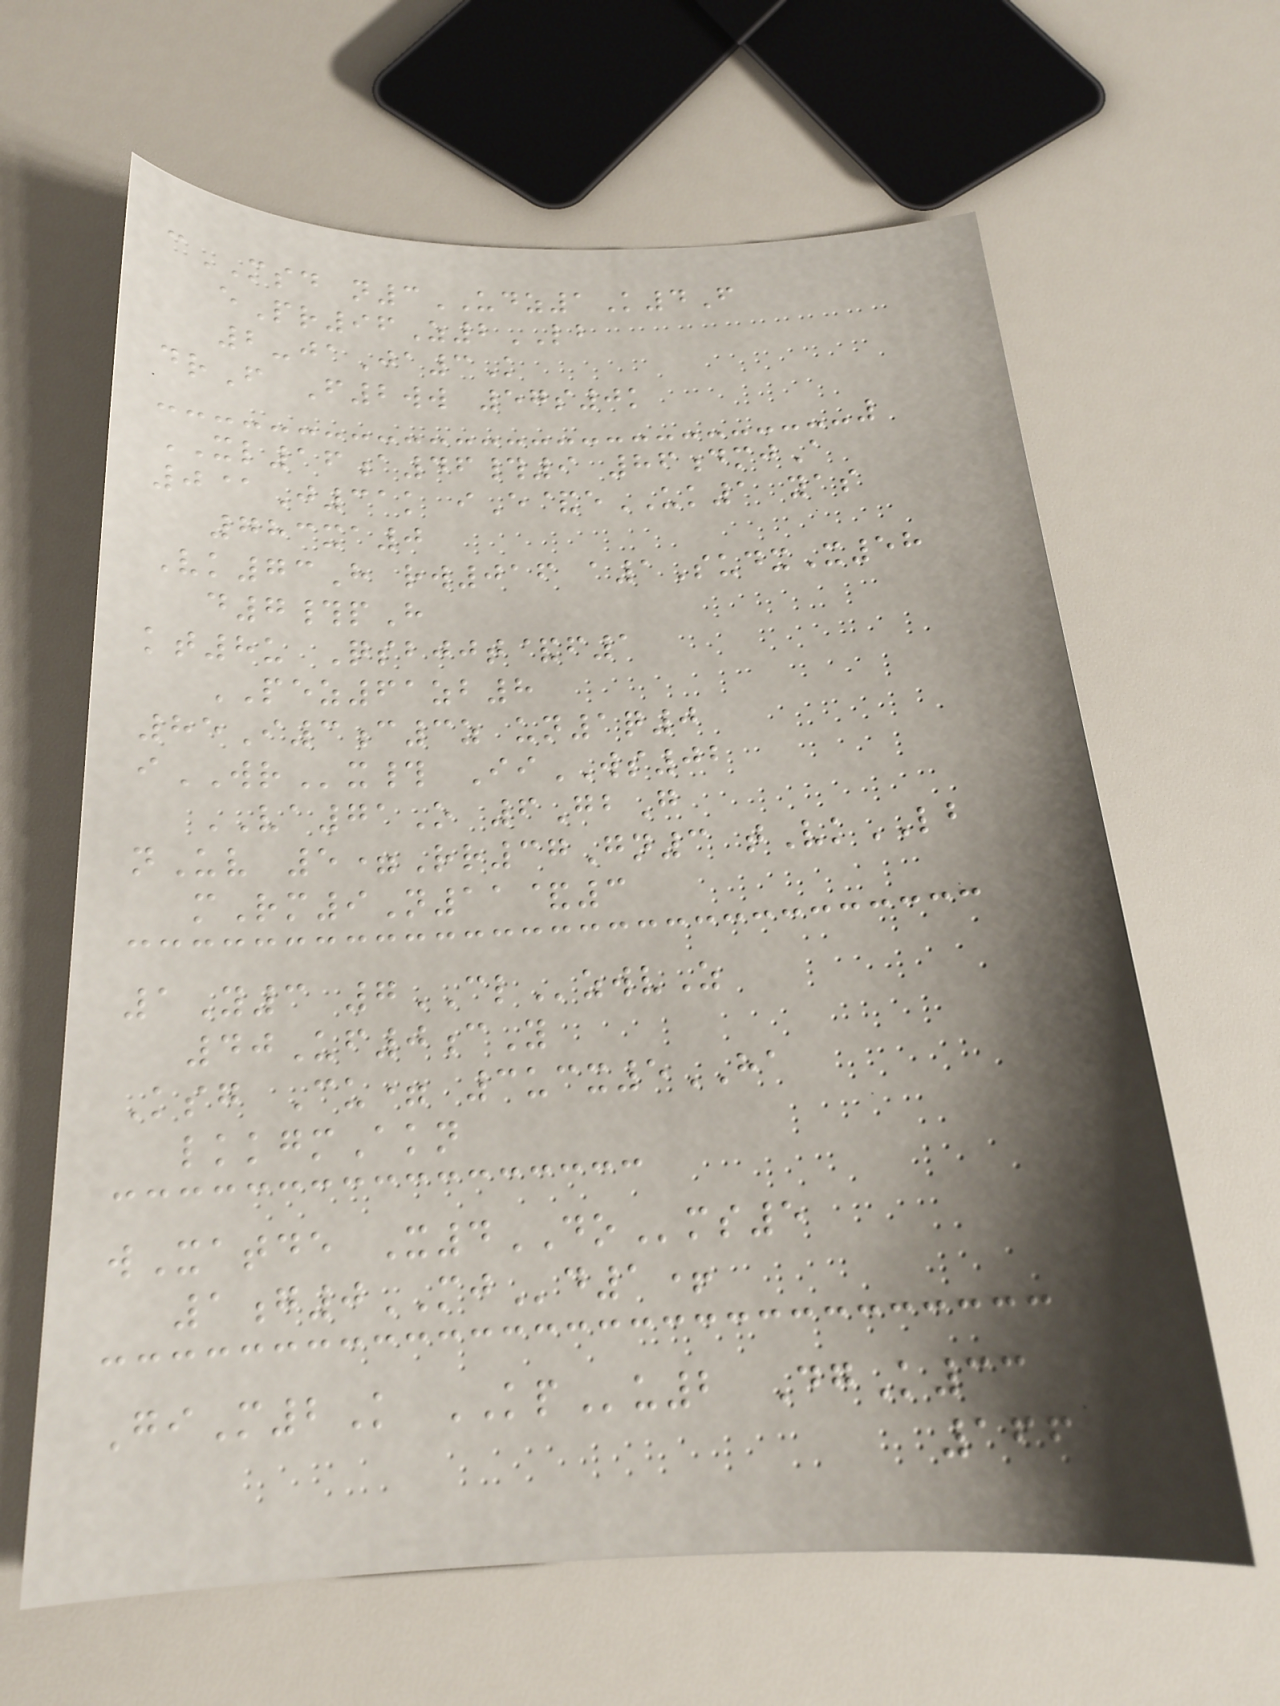cMSD n3UDZ1K4F
ePr96Z2LB
2-jaJa3K
drF F2ww 57s0k
XL16a46#9 86dmjA
0@J31k iE&eUK1 yas
783xa0
Vk73H rw016 a1SudxX58
d7#pH
kt8u Qsbjjt&f1
PEZ61zb8
85I3c3z un1q0
iWRx# IiWS02
VA71O 6GbG
nUv 5=Rr37Gn3 tVkLB
mRm9N11&3
1Y3 7CLzwvZ
40Uf0cY
Ksg Cu= 3ucx5HA
lkkgmAkn
wXatde X4DOms5
1g0MJd1+
GiM2K KPu2 DgK33
166
